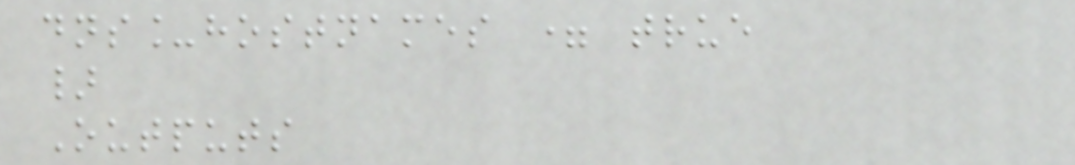dns_hostnames = true
}
Outputs
